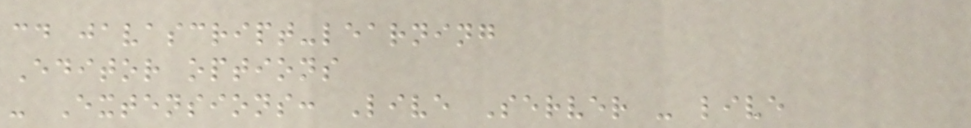cd javascript-learning
Editor options
- Extensions: Live Server - live
